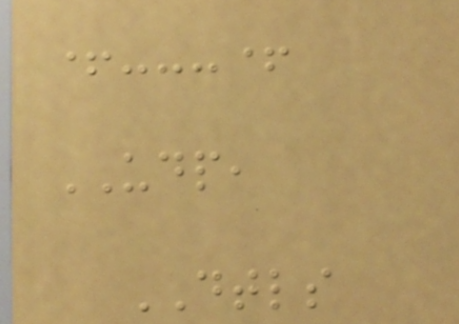+---+
UDP,
DTLS
